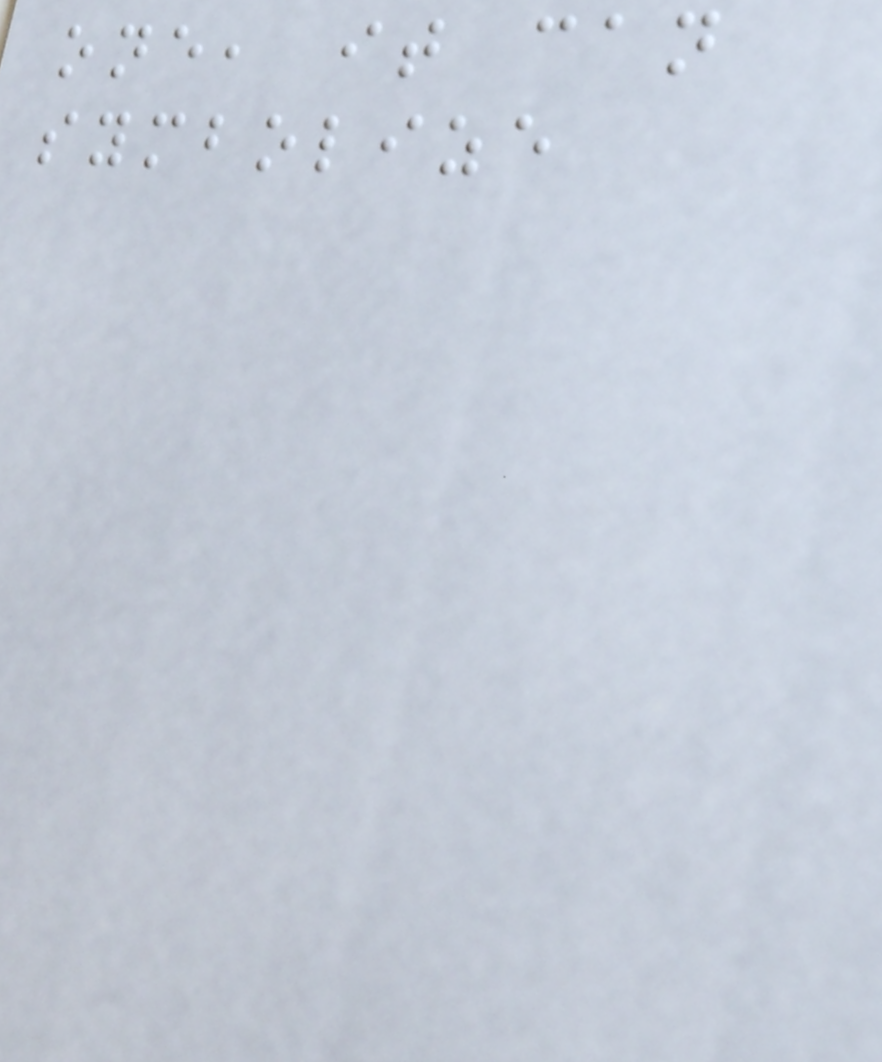one, it can
symbolize
